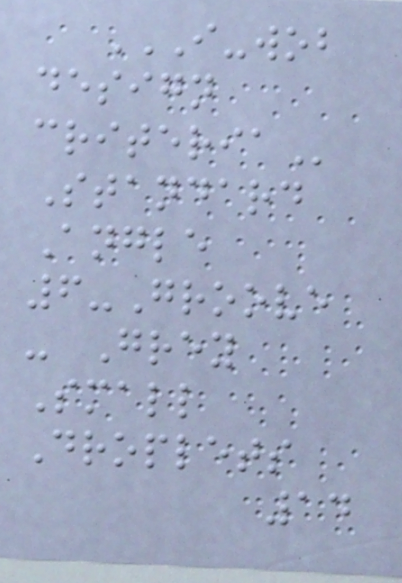I-WOB
DESIGN
CRITERIA
Standard
Angle
6-Groove
- Grey
Small
Droplets
14
